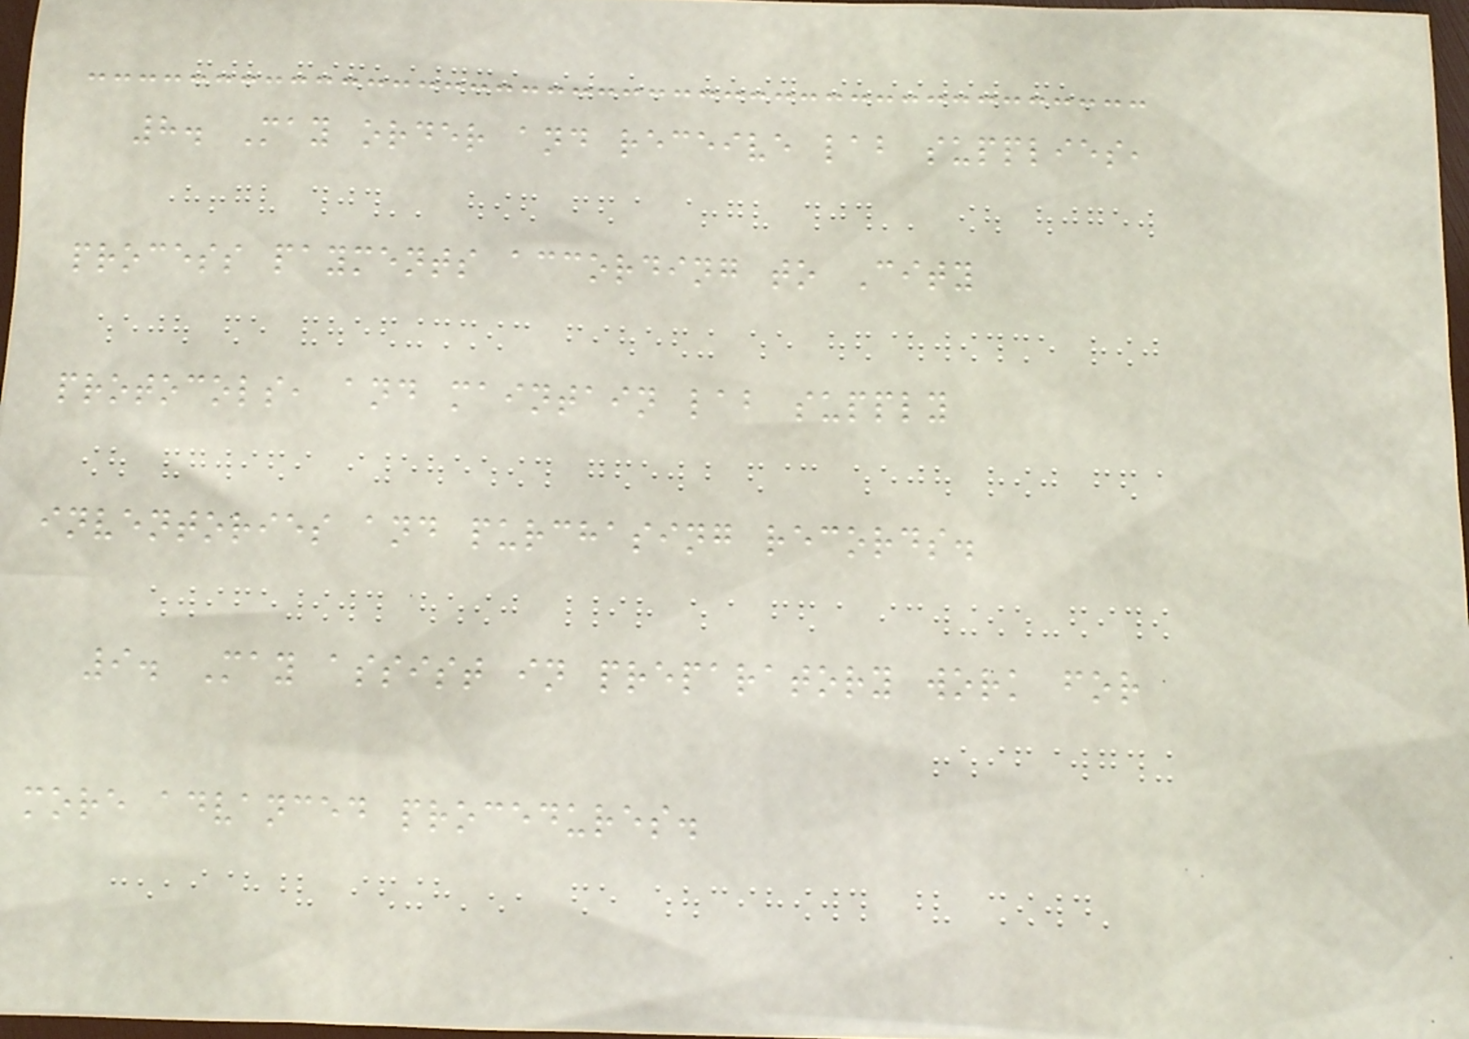8. May order and receive lab supplies,
process payments according to City
protocols, and maintain lab supply
inventories and purchasing records.
9. May assist in preparatory work for
more advanced procedures.
